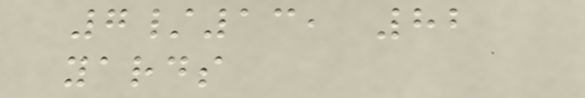7/13, 82
yards
